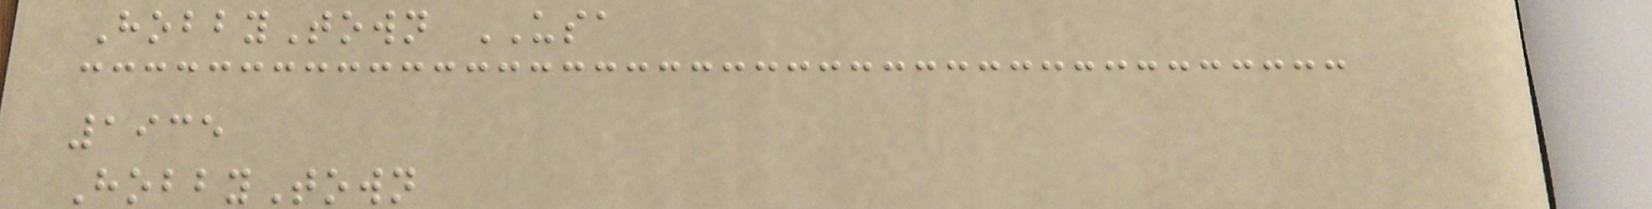HobbyTown USA
1935
HobbyTown
